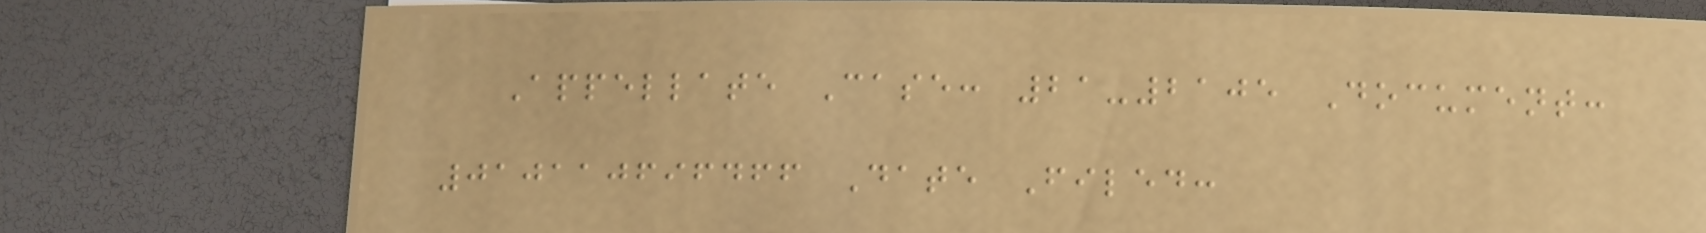Appellate Case: 21-2105 Document:
010110696466 Date Filed:
